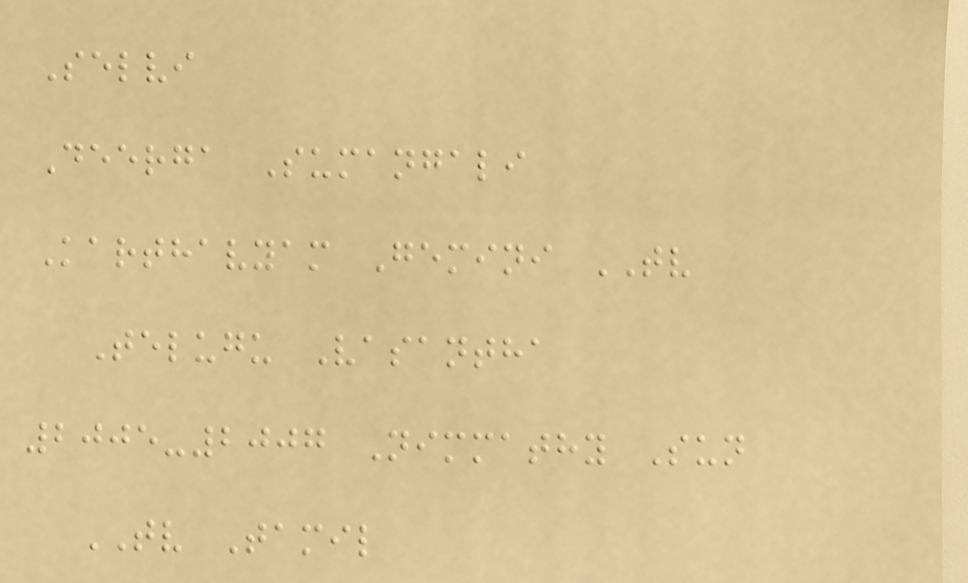Selvi
Deerga Sumangali
Karthavyam Gemini TV
Telugu Vasantha
2005-2007 Nimmathy Sun
TV Tamil
